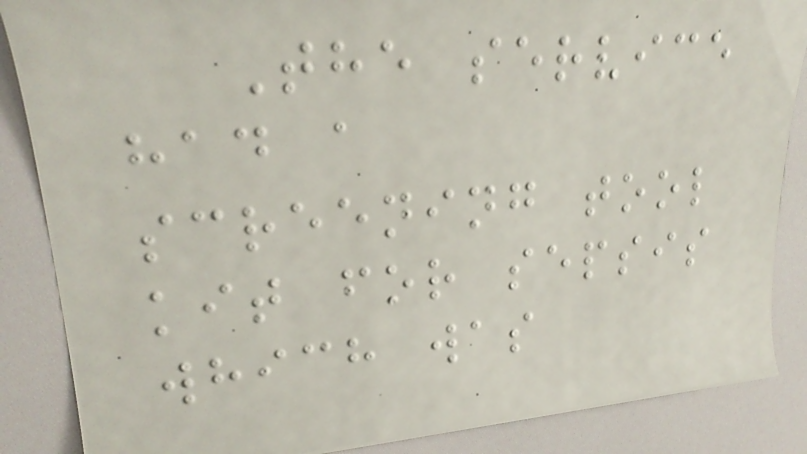The service
had a
screening tool
kit for sepsis
which was
